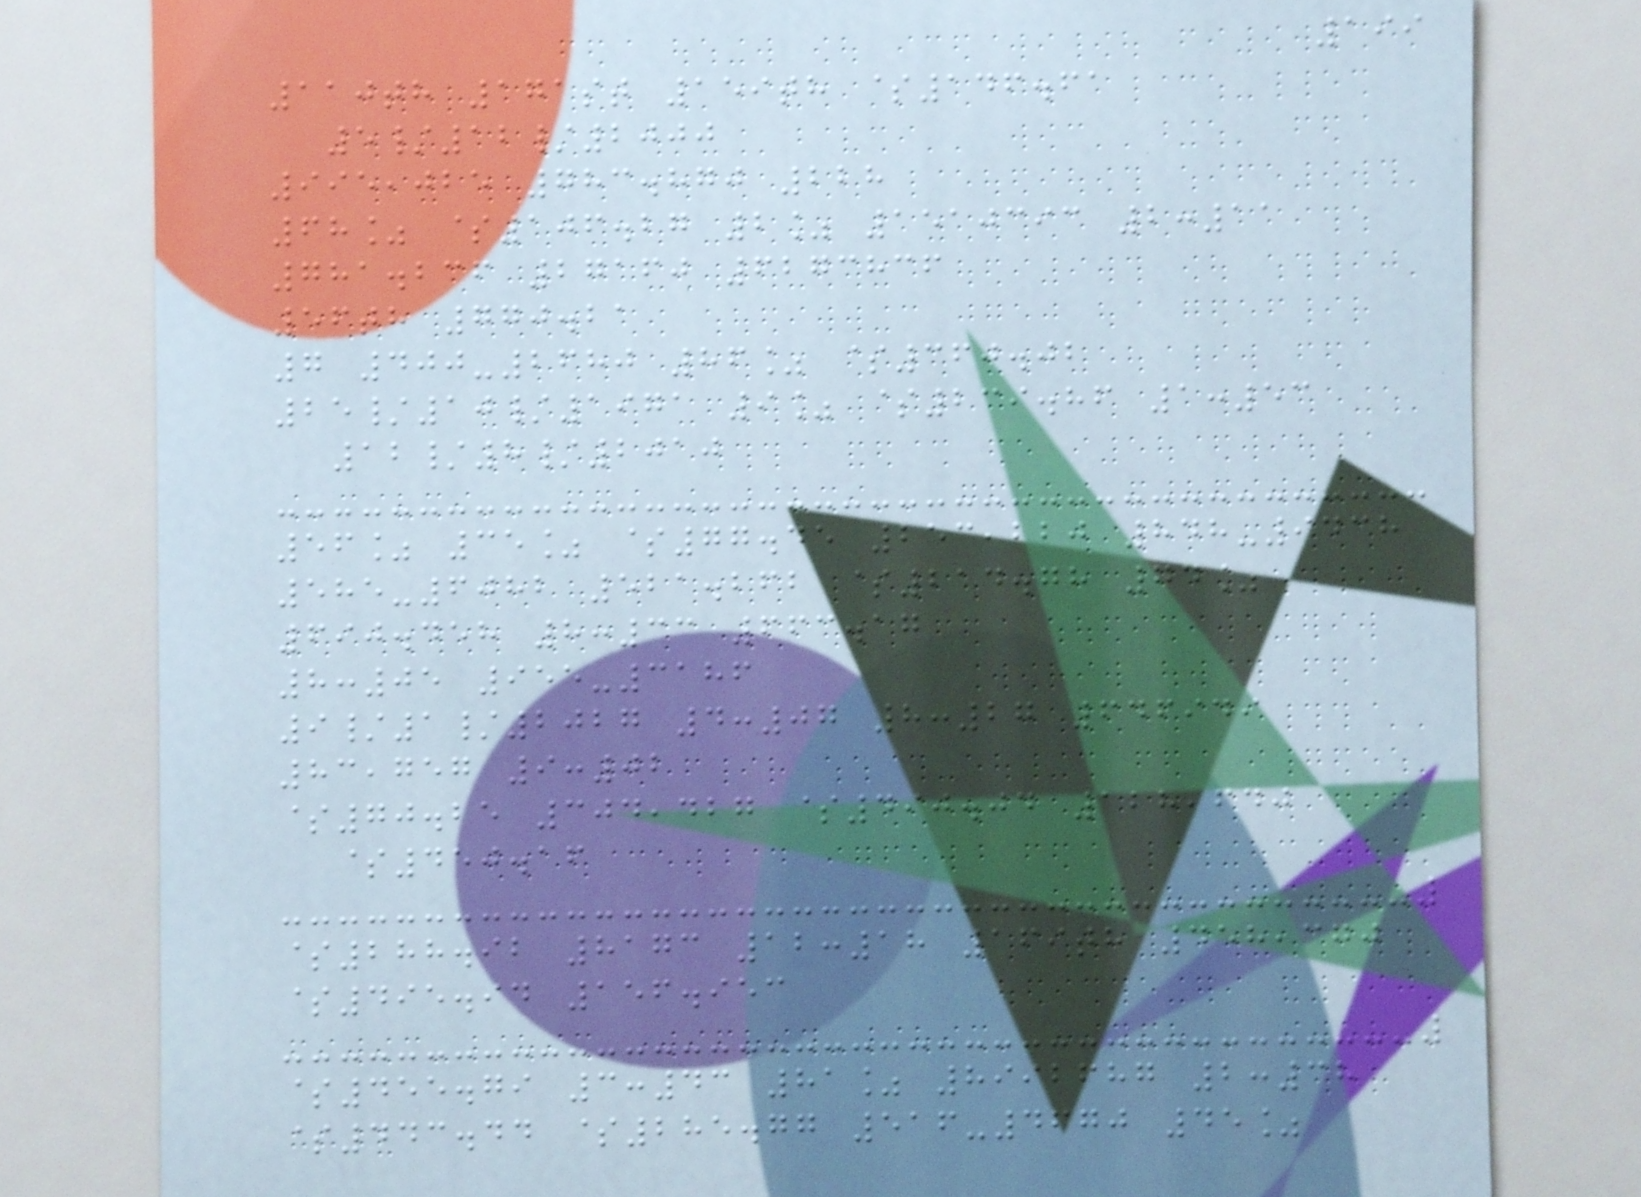199
110th 171st 159th $146.61
5/12/2000
995,025 783.870 228
68% $106.27 2% 1510393 2:11
781.236 27160 6273836
56th 770.21
7 400-2680 86% $360.02
25/10/1971 9% $239.86 1:53
12/8/2010
56% 35% $77.45 253,220 848-9438
585-6082 521.262 $214.78 74%
690.458 8:33 663.17
8:05 955-3186
9/1/2027 4:07 8:27 646949
83,757 9:02
$70.25 304,427 $490.04 128,640
$450.16
$288.92 8173 12:18 169th 458,370
$495.94 156.953
$455.79 3:43 81% 8992687 2:38
$443.44 $285.77 516-4670 45%
